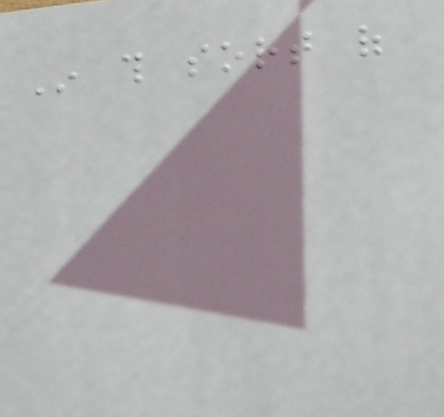In this sort of
